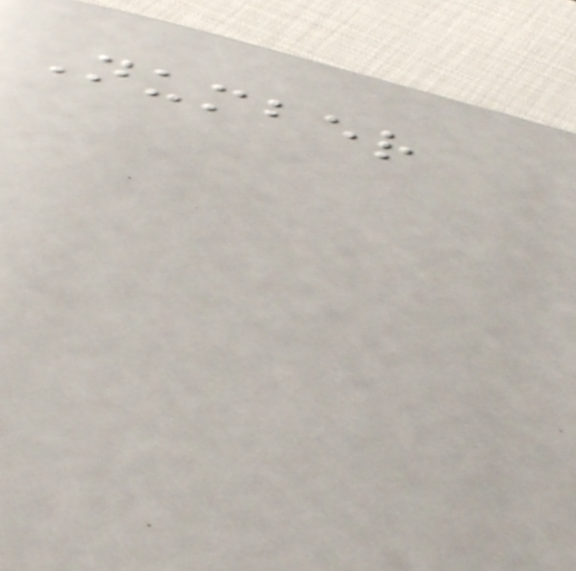Number
